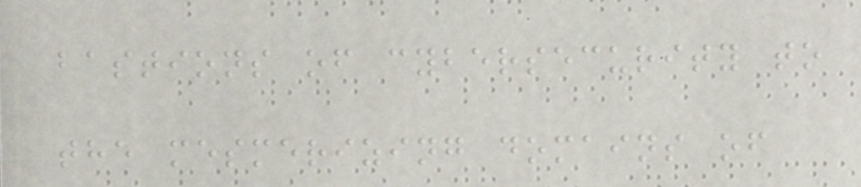bastions of cybersecurity to
the mesmerizing domains of
